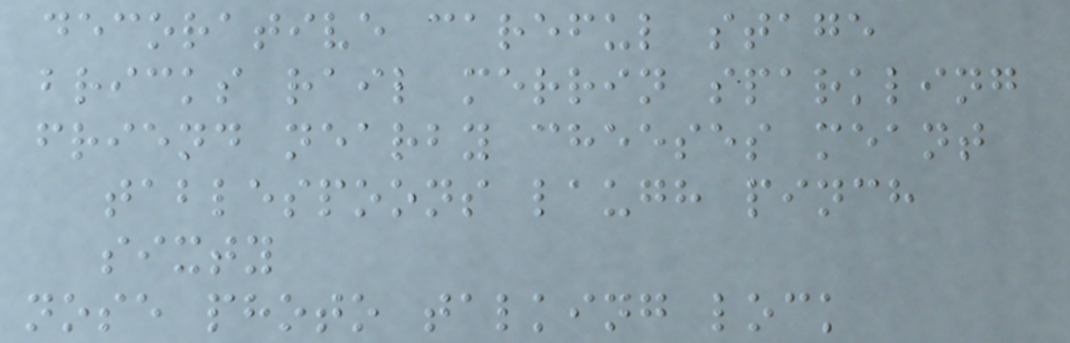decorative careful stage
bricks rail merrin sparkling
friend nearby cheeses meant
tablespoons laugh pinch
sixty
nose photo talking lock
